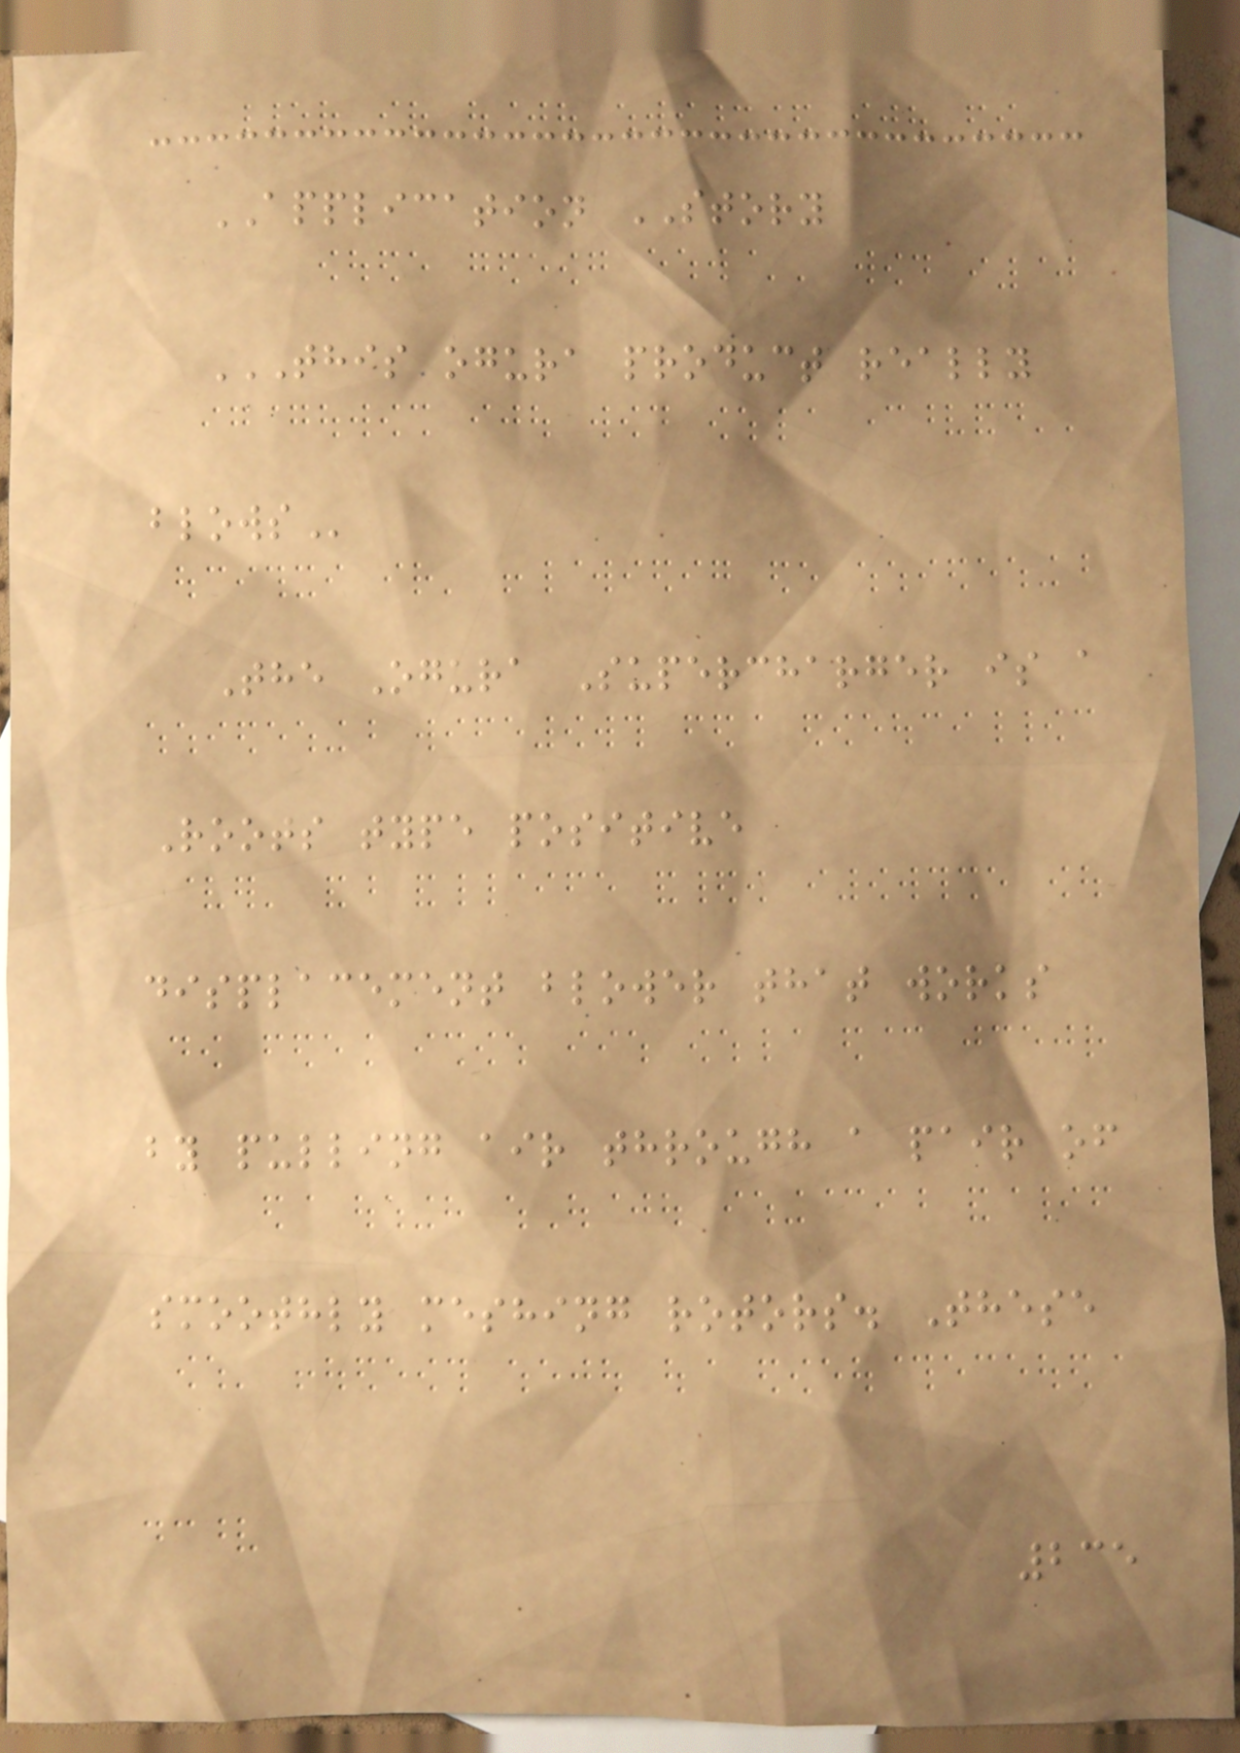APPLICATION STORY
THIS OGURA PRODUCT REALLY
BLOWS
The Ogura Supercharger is a
Roots type positive
displacement blower that works
by pulling air through a pair of
smoothly meshing rotors. These
235
